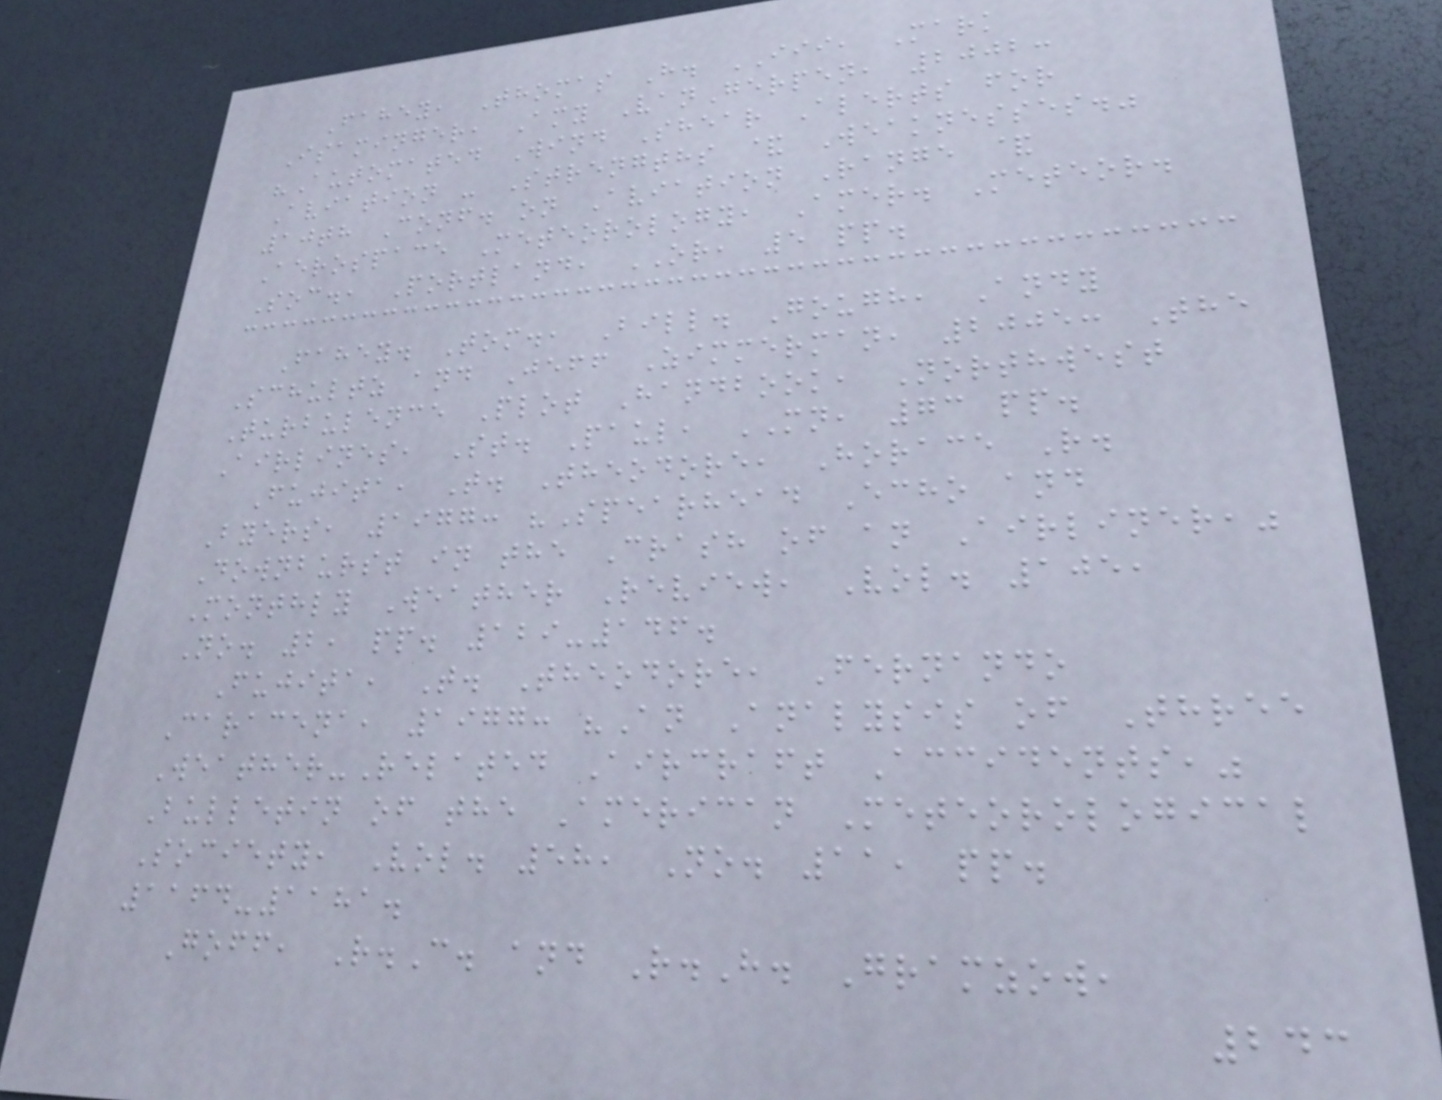Fahey, Thomas H. III, Mark
Isaminger, Amy VanGerpen, 2002:
"Automated Wind Shear Alerts for
Aviation - Strengths & Weaknesses."
10th Conf. on Aviation Range &
Aerospace Meteorology, Amer. Meteor.
Soc., Portland, OR, 5 pp.
Fahey. Tom., Bill. Gough, Andy
Schultz and Jeff Zimmerman, 2005: The
Turbulence Plot Handbook, Northwest
Airlines, St. Paul, MN, 73 pp.
Fujita, T. Theodore, Horace R.
Byers, 1977: "Spearhead Echo and
Downburst in the Crash of an Airliner,"
Monthly Weather Review, Vol. 105,
No. 2, pp. 129-146.
Fujita, T. Theodore, Fernando
Caracena, 1977: "An Analysis of Three
Weather-Related Aircraft Accidents,"
Bulletin of the American Meteorological
Society, Vol. 58, No. 11, pp.
1164-1181.
Goff, R.C. and R.H. Gramzow,
243
